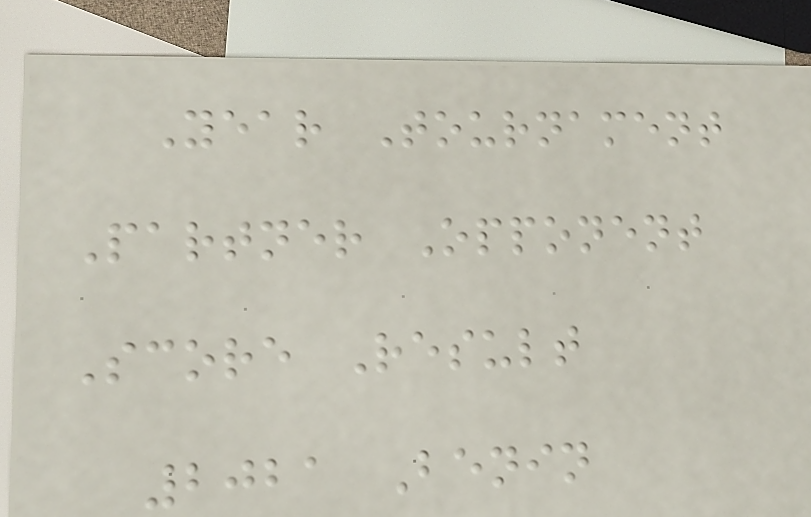Year Tournament
Partner Opponent
Score Result
2021 Benin
